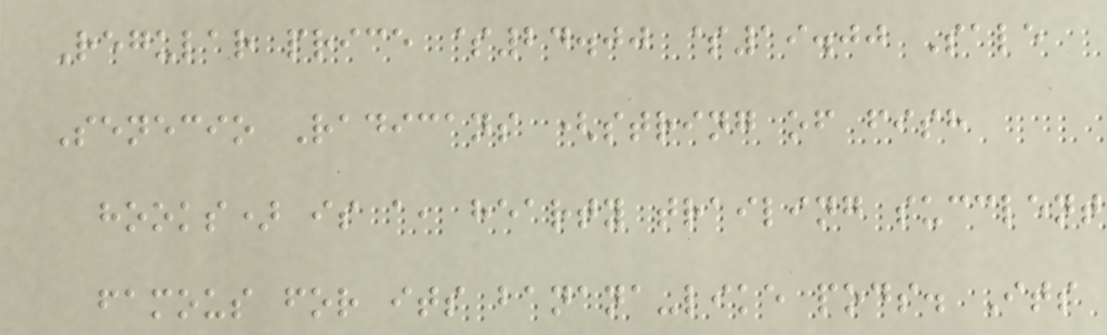Regular price $24.00 $19.00 Sale
Senecio Radicans (string of fish
hooks) is a, hearty trailing succlent
famous for its banana-like pods. Its
